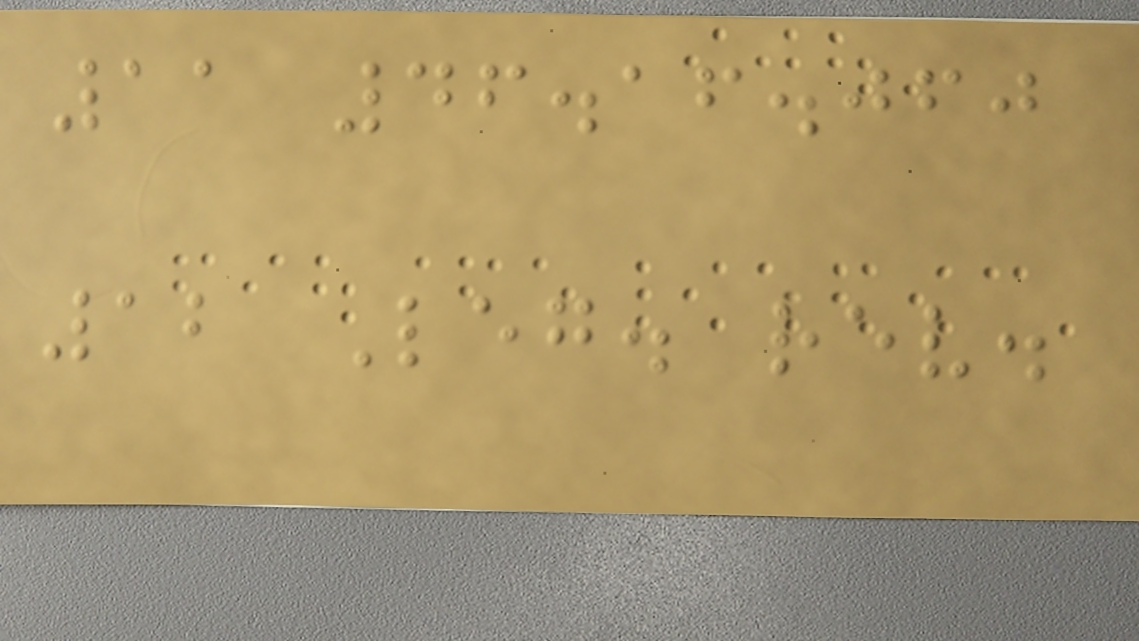11 46.16.060
12 Leg. rev.
